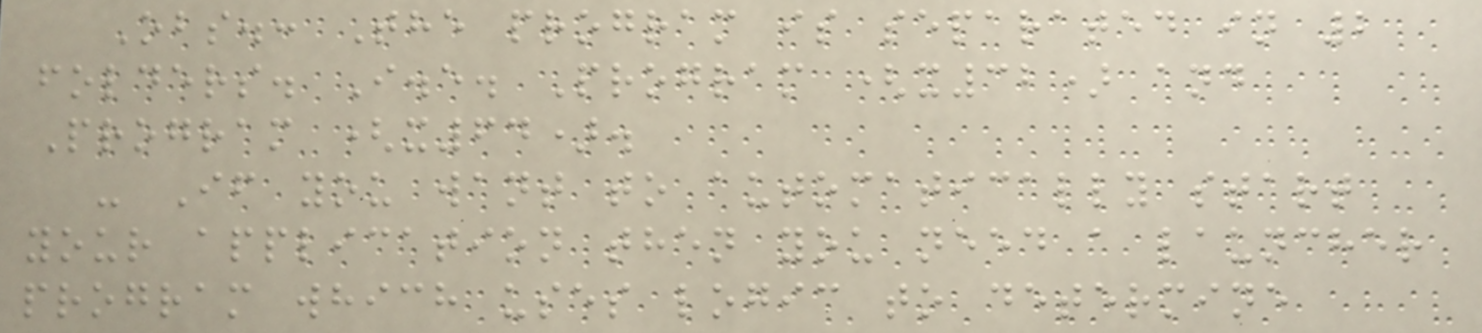Obs.: The program is separated in 2
folders. I.e. Program (x32) and
Program (x64).
- If you want to automatically start
your application then you need a launcher
program which uses logic to determine
